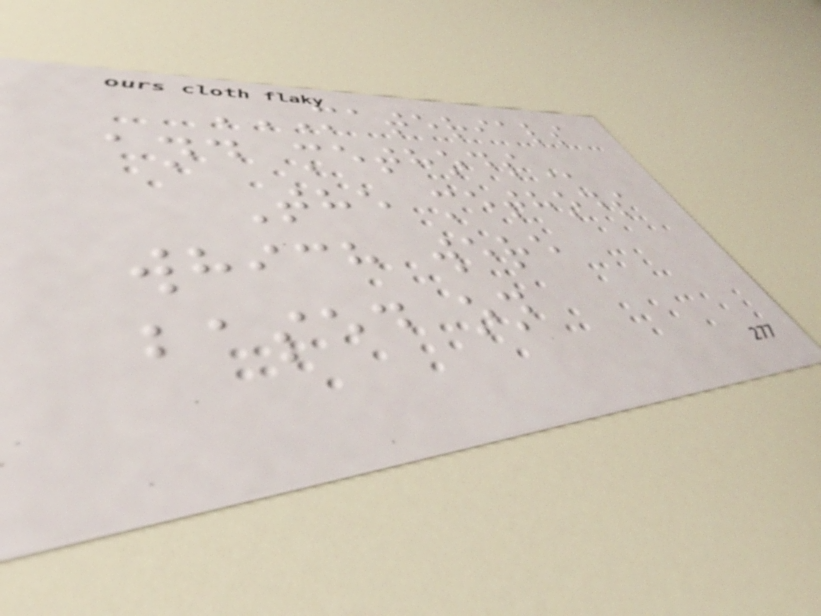MATERIALS
AND METHODS
The methods
which were
based on
